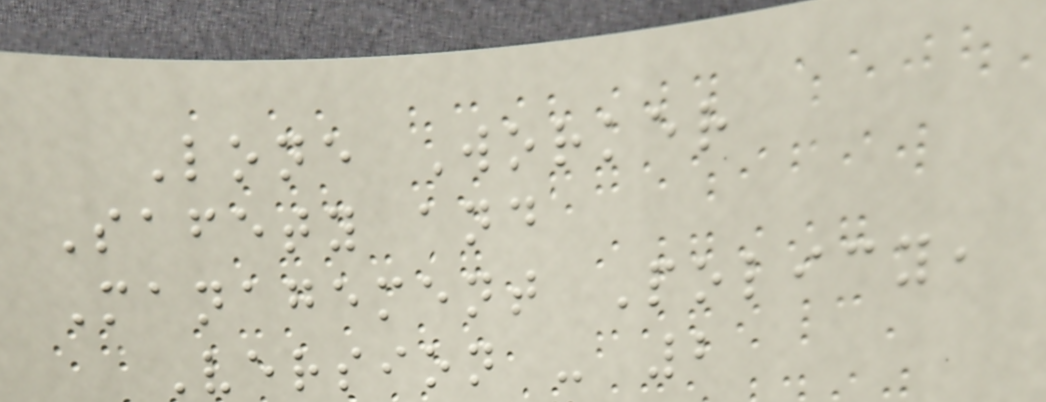Lone Worker
Safety and
Management Policy,
Version - 2
